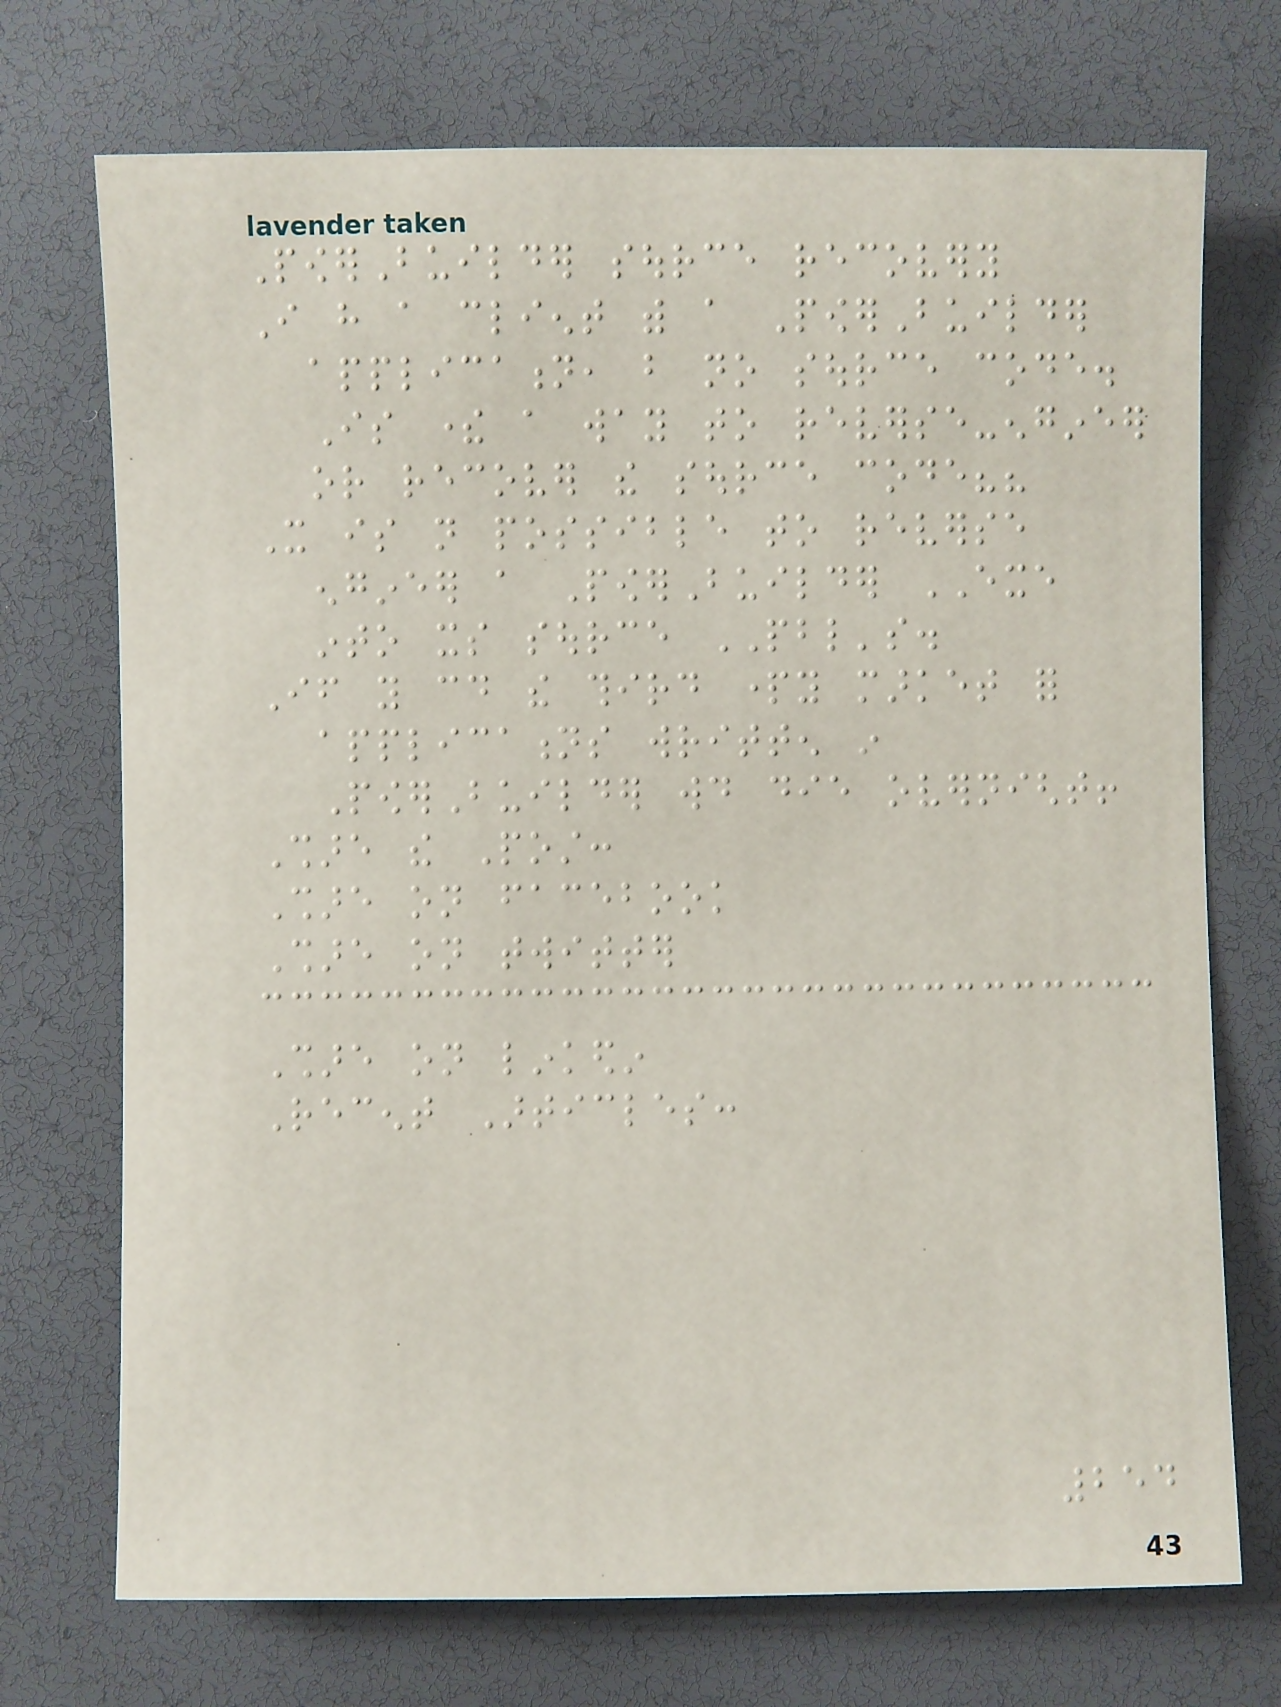PowerBuilder source recovery
I have a client with a PowerBuilder
application, but no source code.
Is there a way to reverse-engineer
or recover the source code??
It is not possible to reverse
engineer a PowerBuilder EXE
into its source PBL's.
If you could the third party market for
applications written in
PowerBuilder would die overnight!
Share the Post:
Share on facebook
Share on twitter
Share on linkedin
Recent Articles:
254
